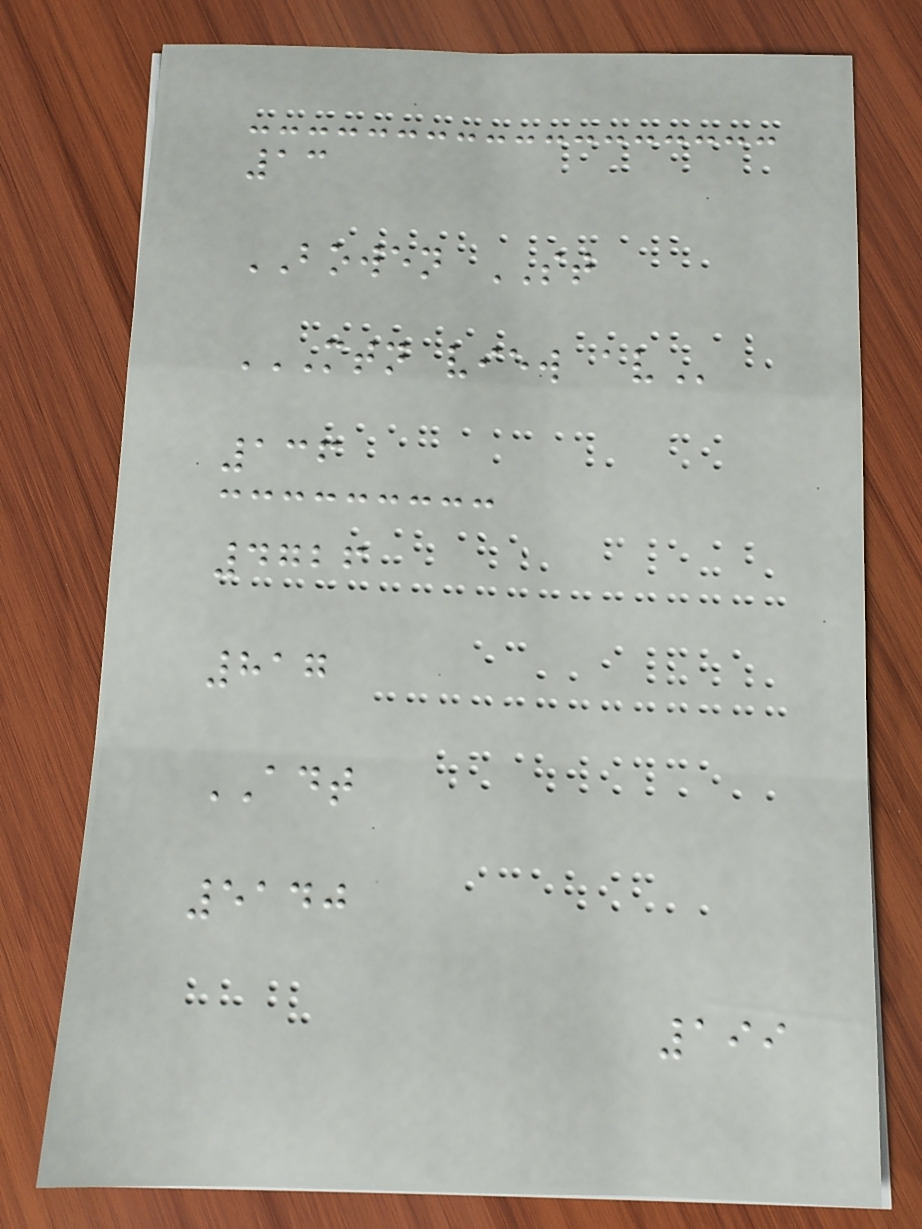13
BOWEN ST
MTN VIEW AV
136
4726
817
ADT
5140
199
